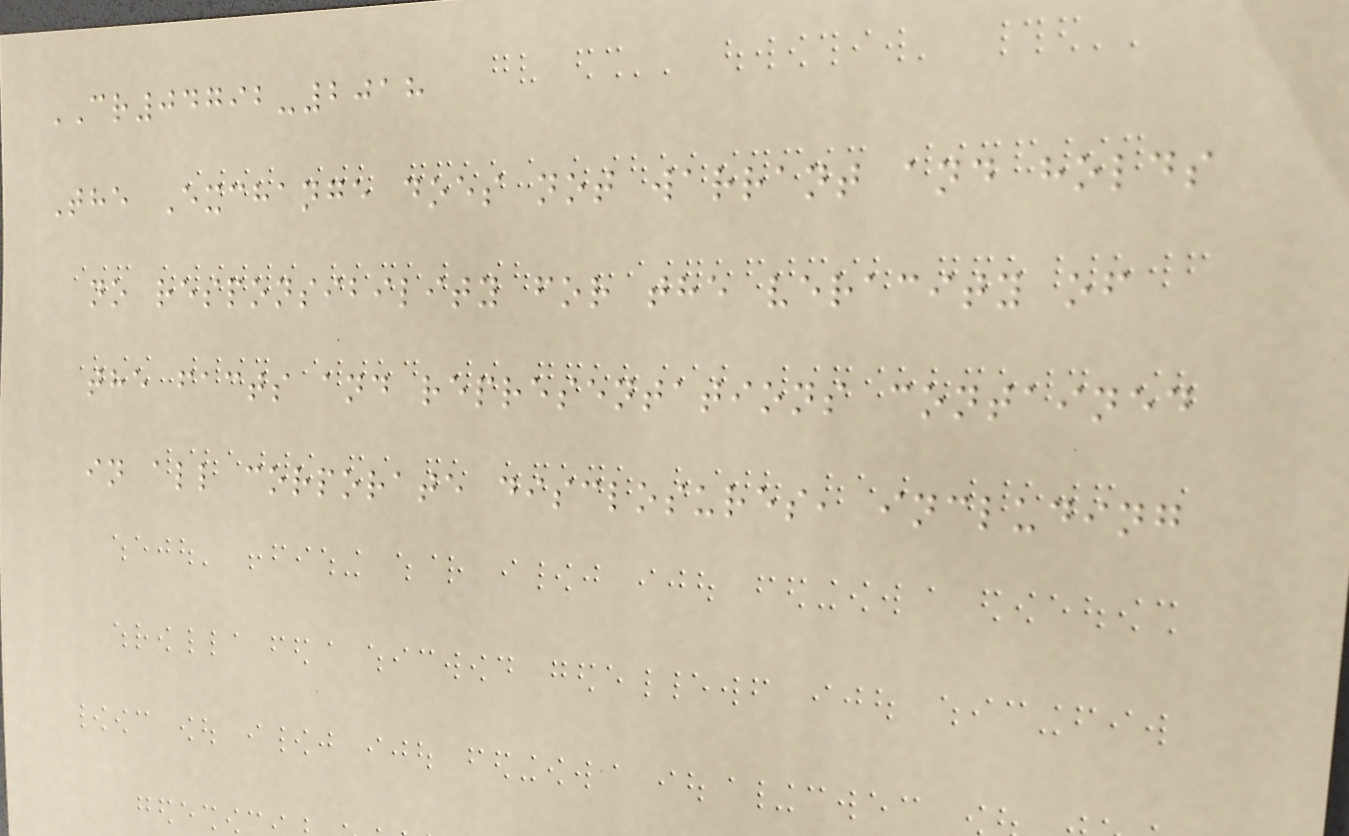CR04792-2018
The Exchange does not warrant and holds
no responsibility for the veracity of
the facts and representations contained
in all corporate disclosures, including
